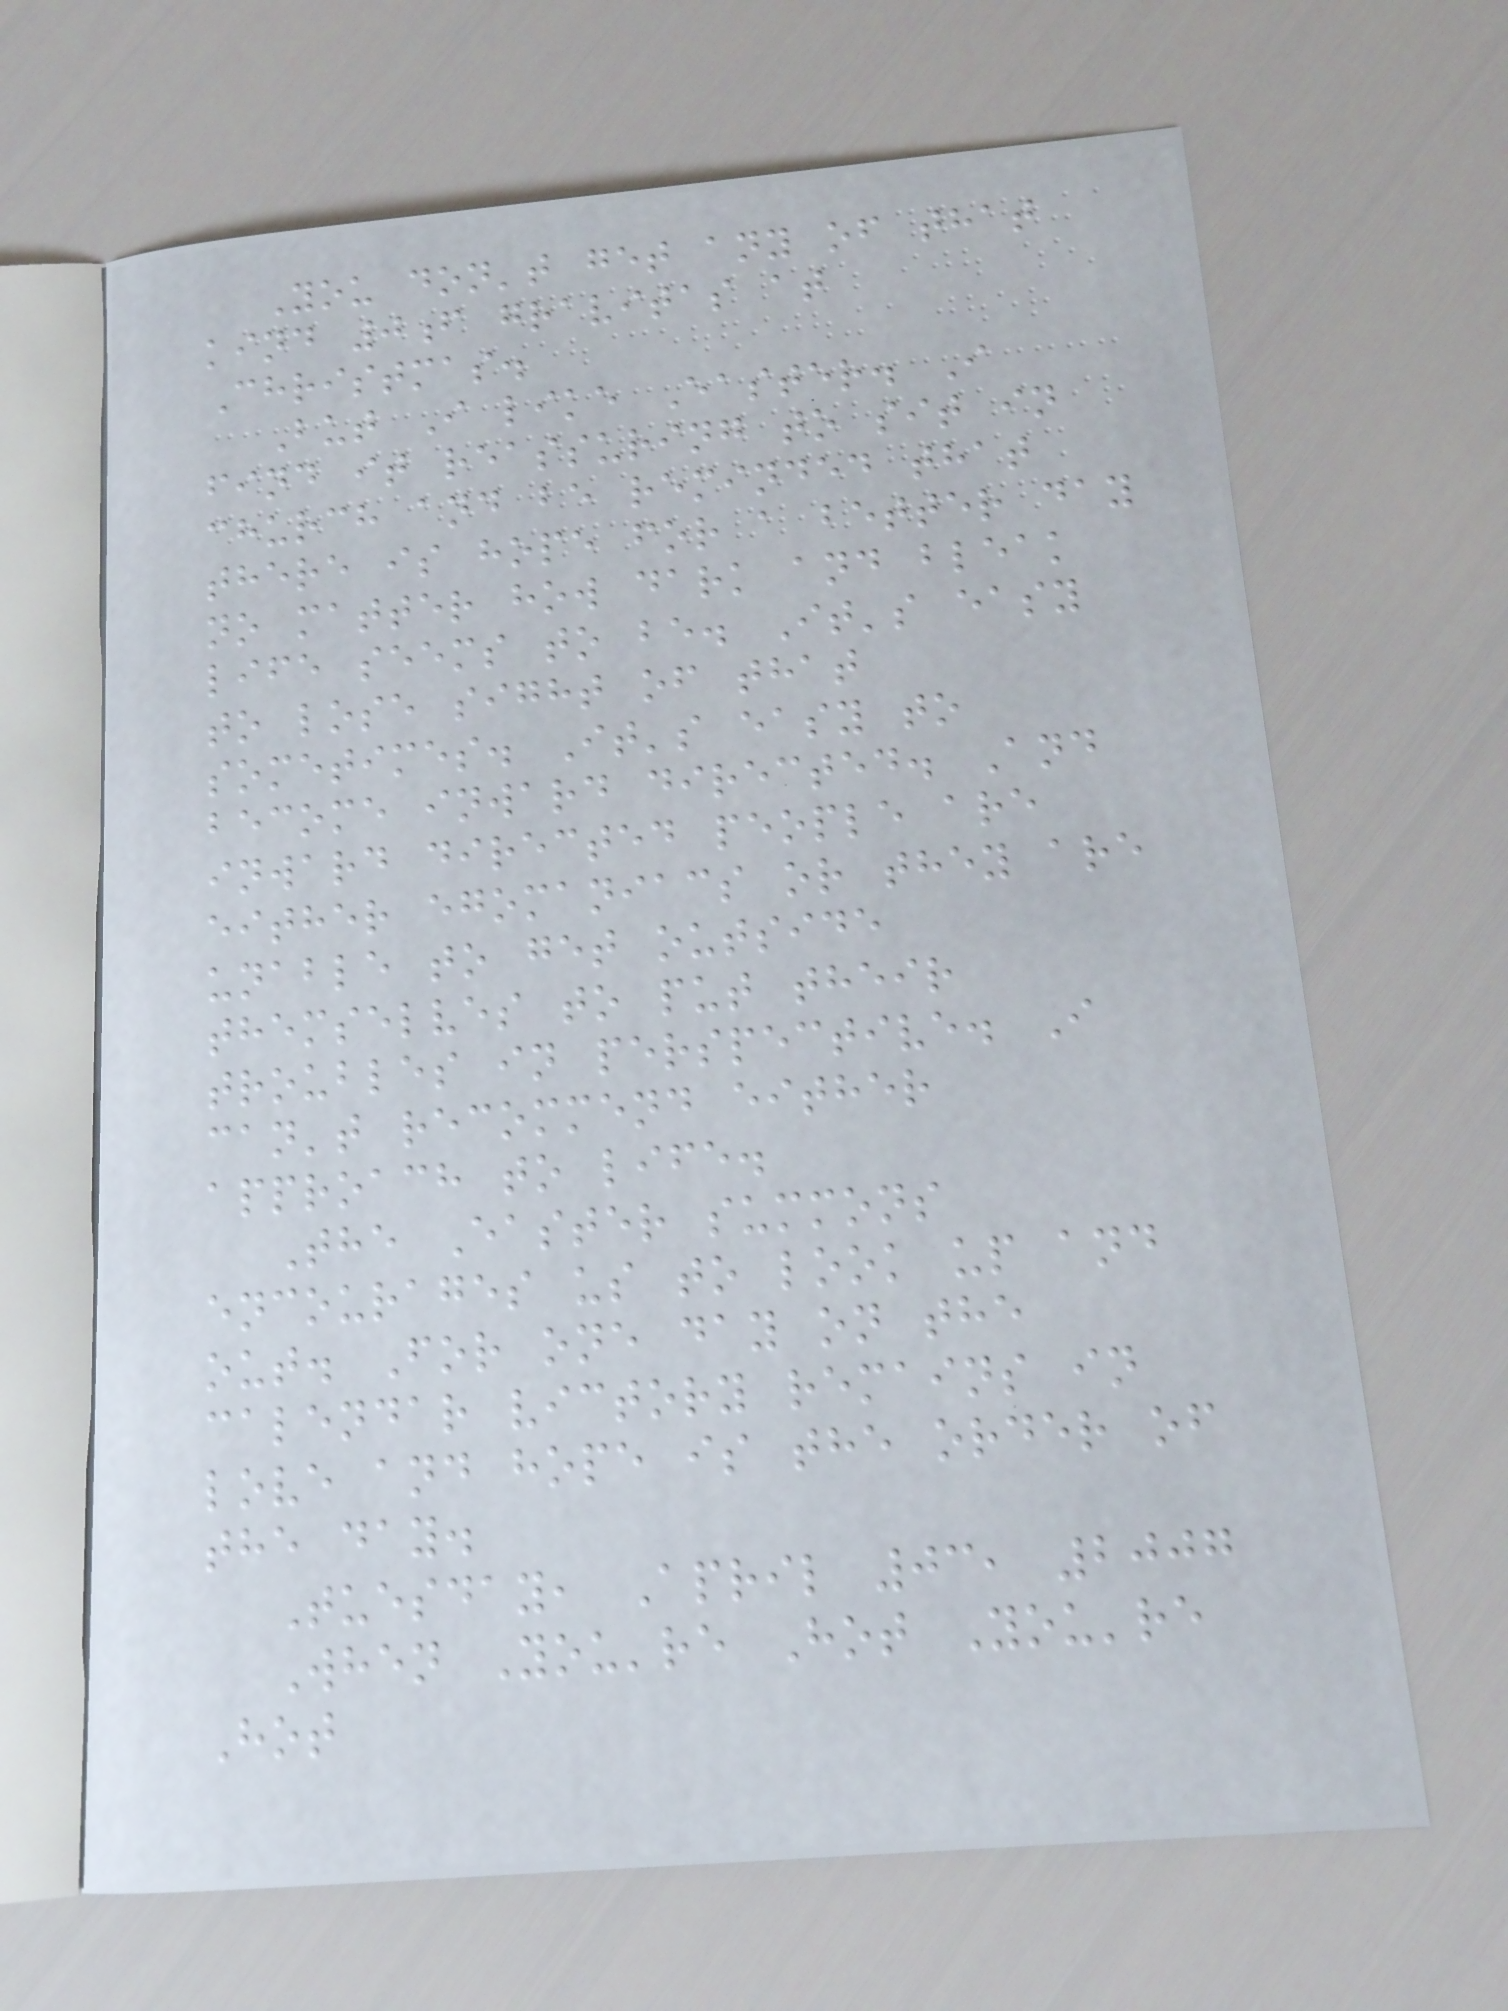You don't get any of that
kind 0f gravitas at
Christmas.
But I like Easter. I
find it reassuring to sit in
church and be reminded that
there is hope for a better day
no matter how dark and bleak
life seems to be. It's easy
to lose sight of that
sometimes. It's easy to
become inward directed. And
inward directed people are
either egomaniacs or they are
unable to get outside
themselves to put their
troubles in perspective. I
can't recommend either
approach to life.
The Easter summons
encourages us to look up and
out. For one day on the
calendar victory remains in
love and hope is the order of
the day.
Tuesday, April 03, 2007
When You're Hot You're
Hot
